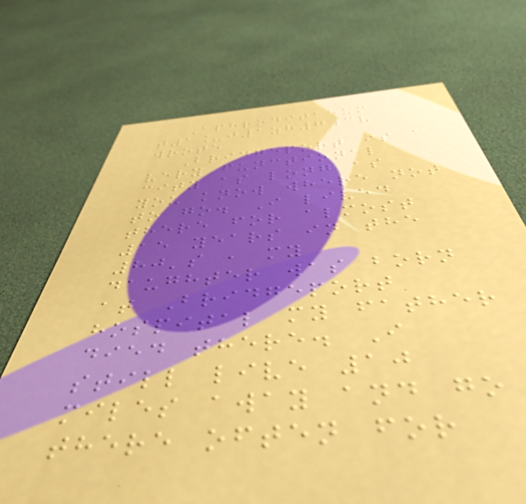Aphroditaeum
t1_j1zh7cv
wrote
Bridgeport is a
very functional
city as long as
you know where not
to go. I lived
there for almost
15 years in the
80's , my
daughter was born
at Bridgeport
hospital my father
died there. I
still live 10
miles away and go
there often for
